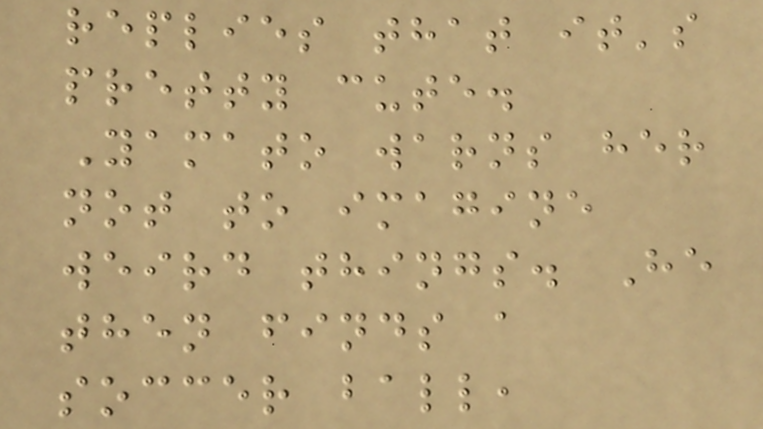replies that it's
pretty cute.
Yamato warns her
not to imagine
weird things. He
then finds a
soccer ball,
